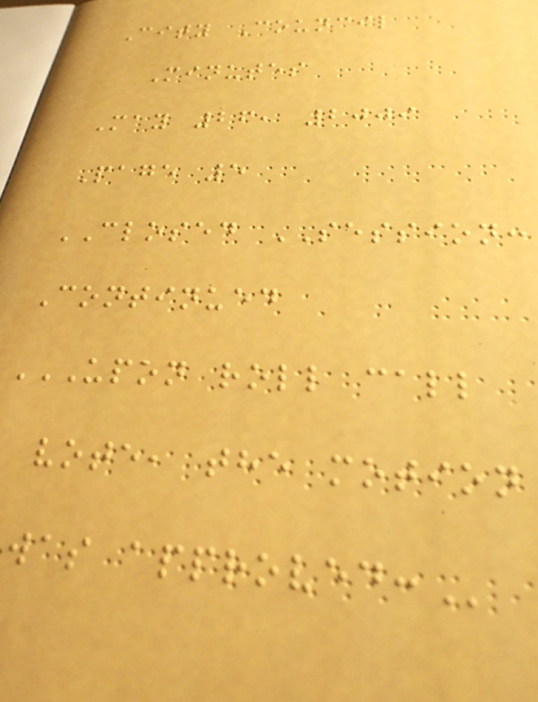City Council
Minutes
May 26, 2009
Page 5
CLOSED SESSION:
Continued
UPON ROLL CALL
VOTE, THE MOTION
WAS APPROVED:
